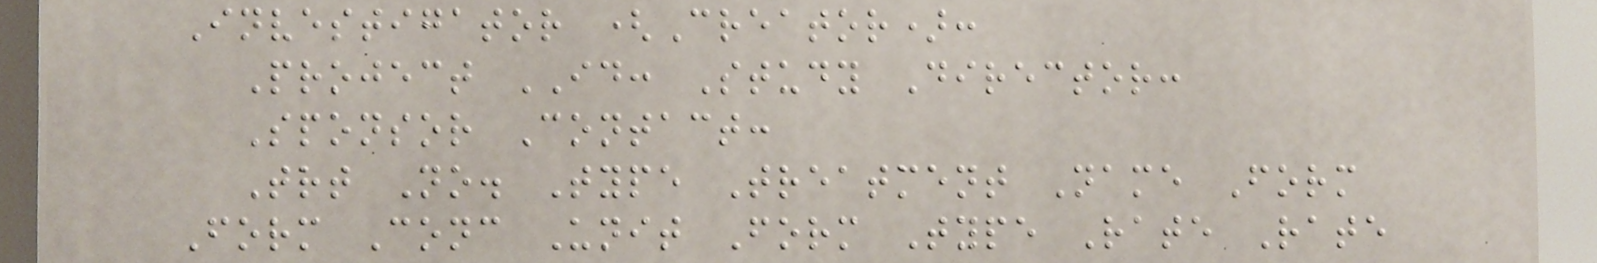Investigator (Creator):
Project ID: Study Director:
Sponsor Contact:
Trt No. Type Treatment Name Form
Form Conc Unit Form Type Rate Rate
